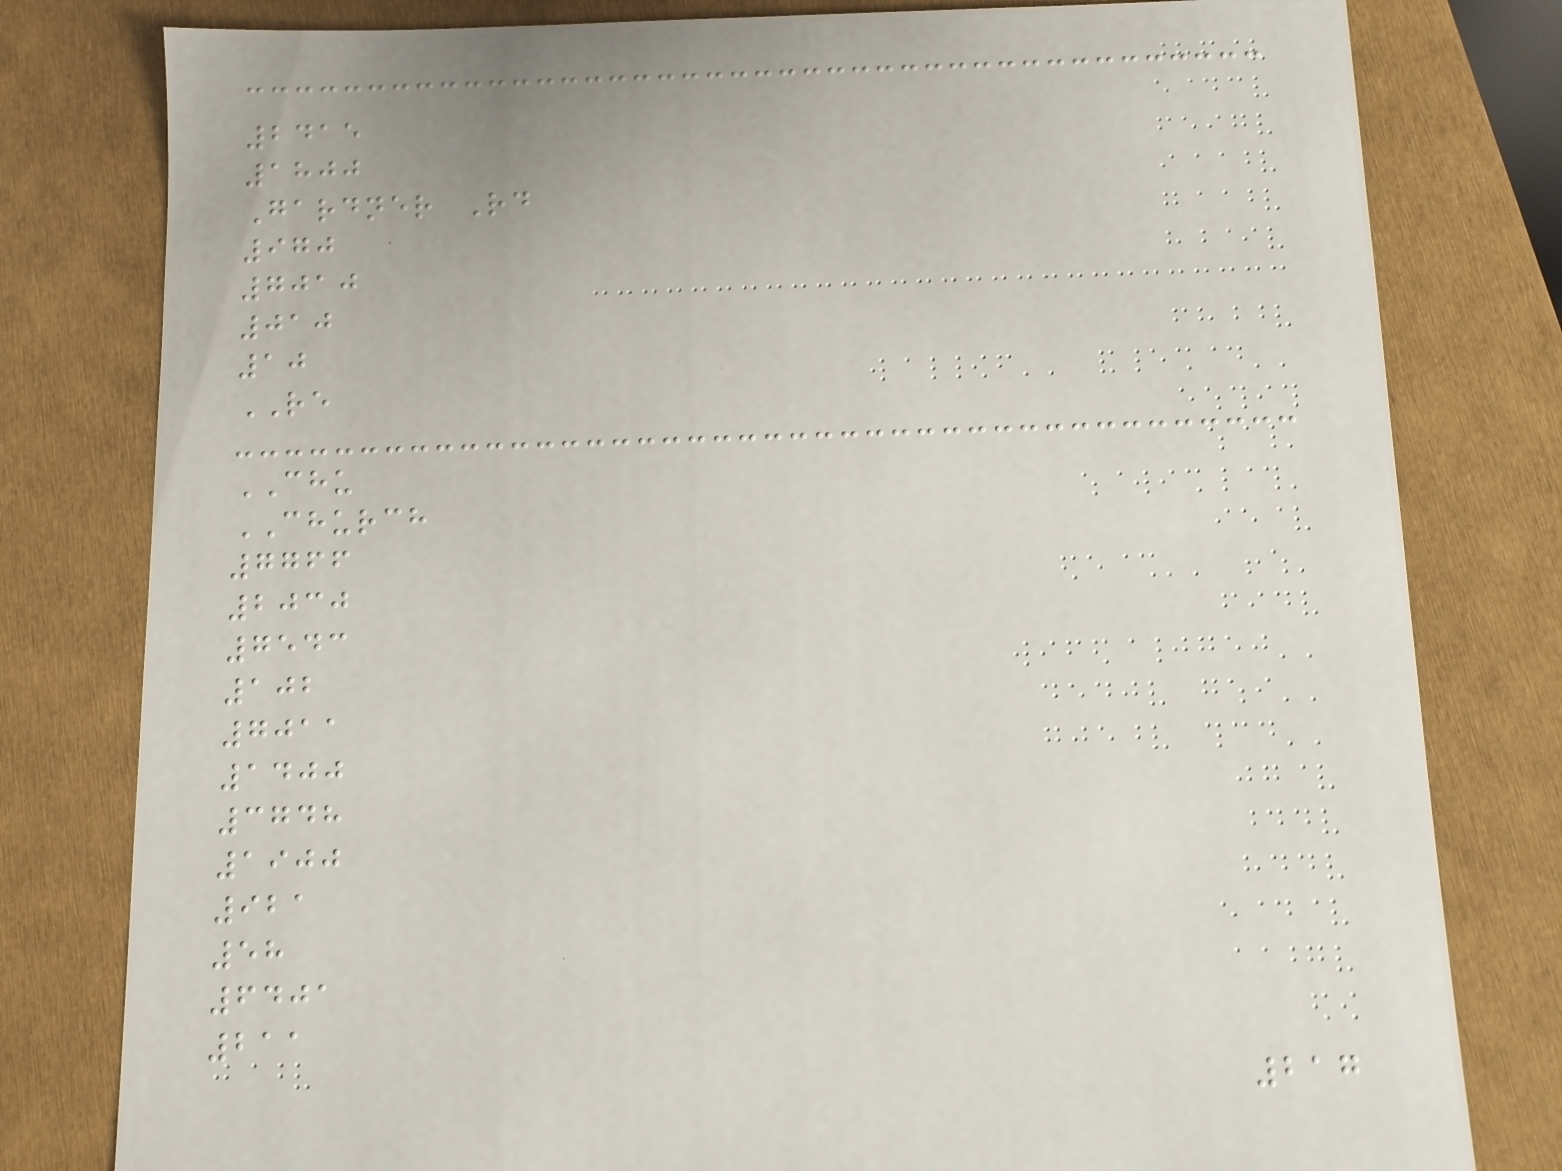2415
1800
Gardner Rd
970
7010
010
10
RE
CHU
CHURCH
7766
2030
7543
102
7011
1400
3748
1900
921
58
6401
211
217
